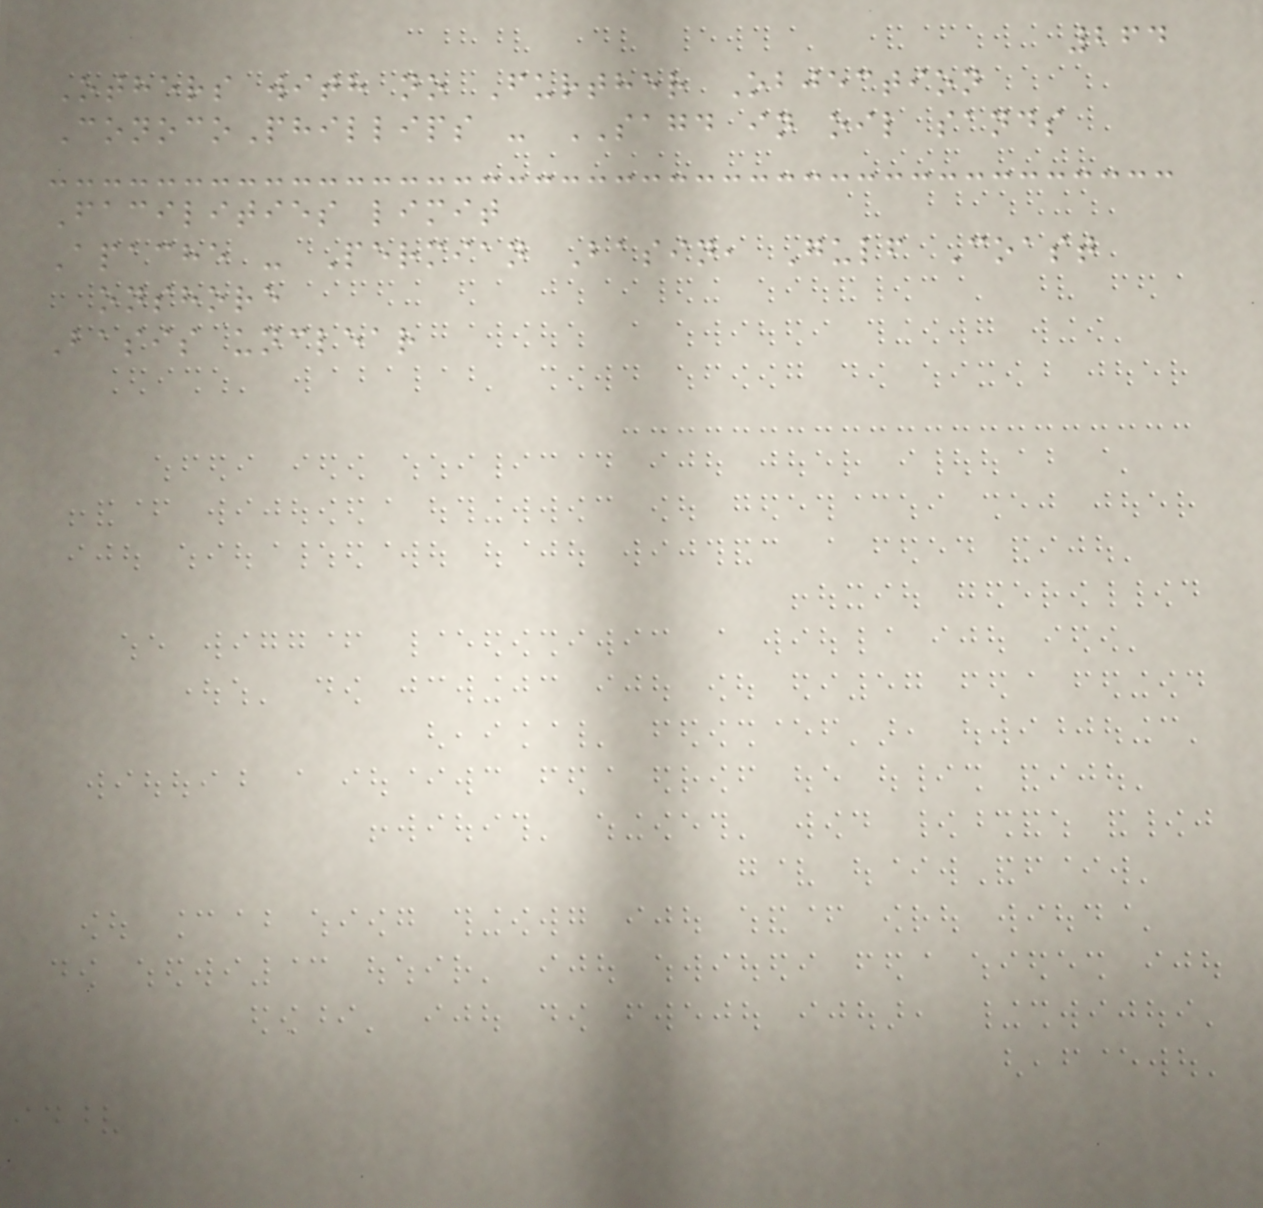264
Others with no Further Objection
ConocoPhillips - SAGD in oil sands
Facilities limit
Apache - Permian Basin, Gulf Coast
onshore
Basis unclear
